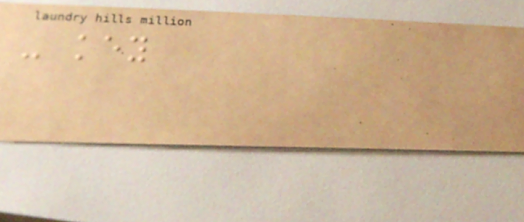- key
